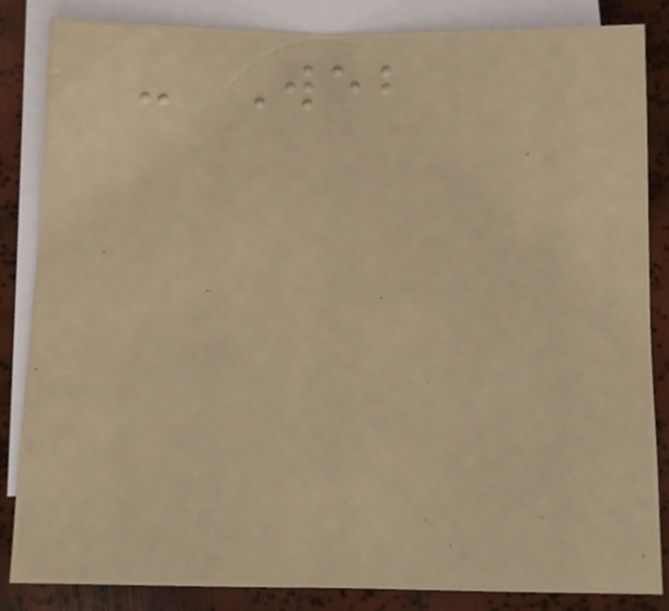- Web
